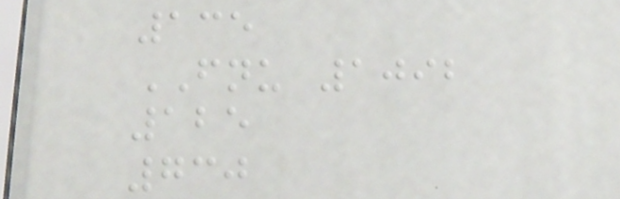135
FNU 1092
125
730
